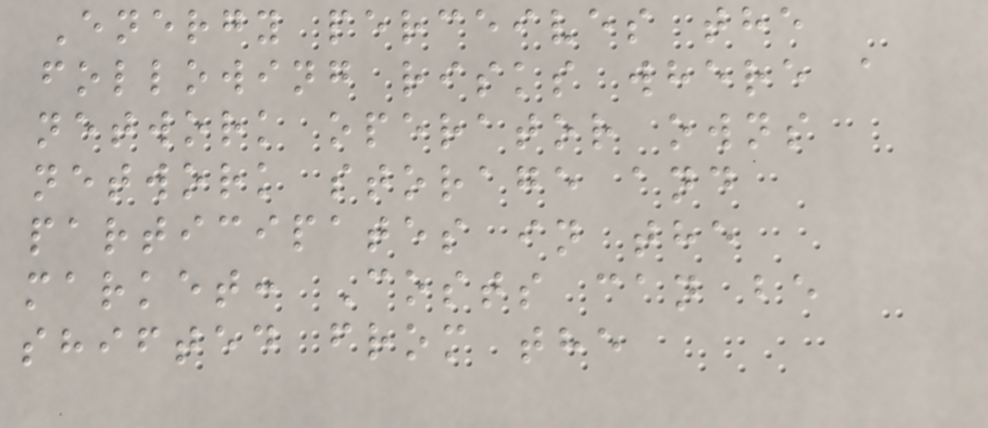Energy perceives the
following risks where a
network operator owns
network storage and
participates in the
market: Costs can be
shifted from the
